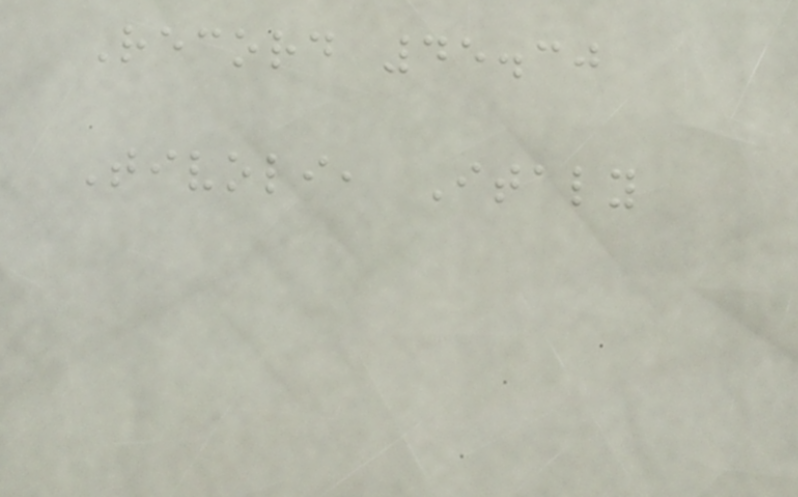Record 45.30
Tivoli, Italy
